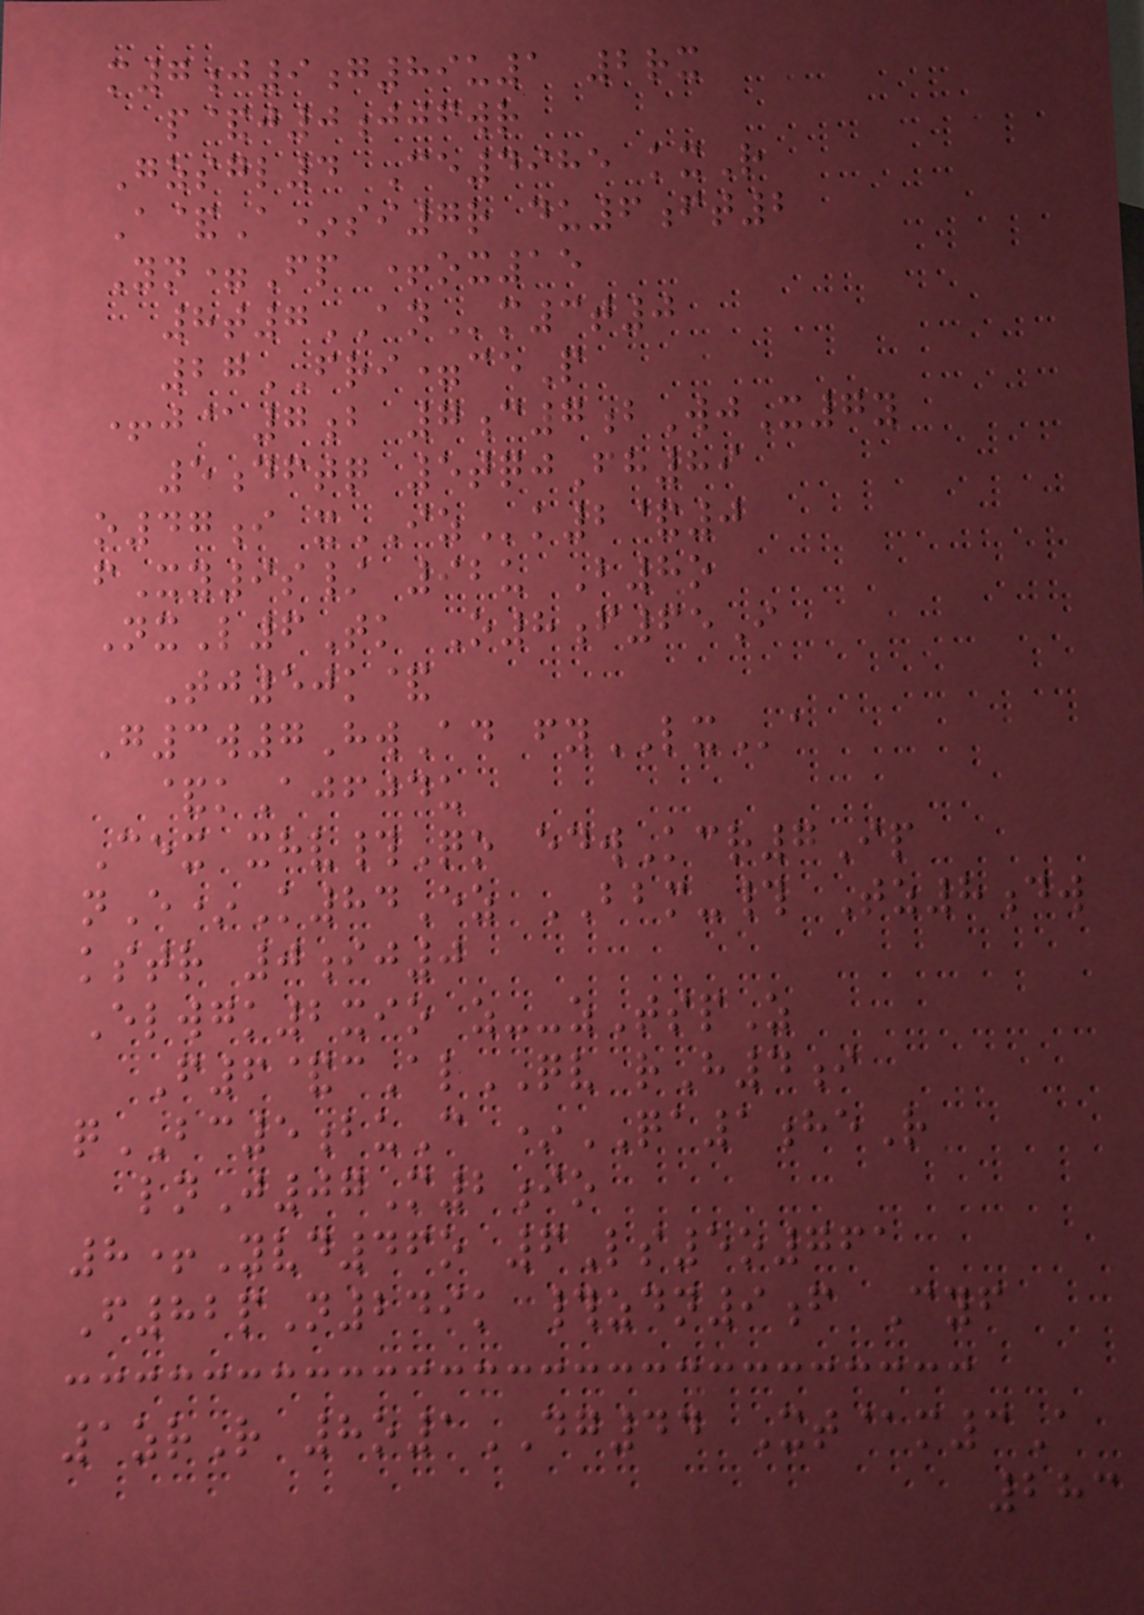m7j9g89u1 2rx
p&j0jjfwr
Gzsgl4 Ce4985 kxR
A&A*si7r du6ft2
Yn=Fp +ox15
8t7ANm3t0
27FRI=ceP
+j@7b 7c7bWjX7y
5dftq 5tqjFh89
o47i xIZk2&0
fXy9s/ 92u B8o
NxL6Tk O8f65I
Tj50k&
G3w7HwAd fyLXa
&kAjfjdu
Cex xhv#Qo edwKcr7Ip
nE*K84Ez BBM-# Tz8dw
kstr 0ij0
Elwgk2xio z--zTspZ
F6&cAlQV rH4i
qBC5buC *QA1heR
lnJ07M2io
8+Yvd46o 6Ls5o761
F82pN249k #zdn9f Cyf
1zrR 8o1DG44 Xt@m3A
283
